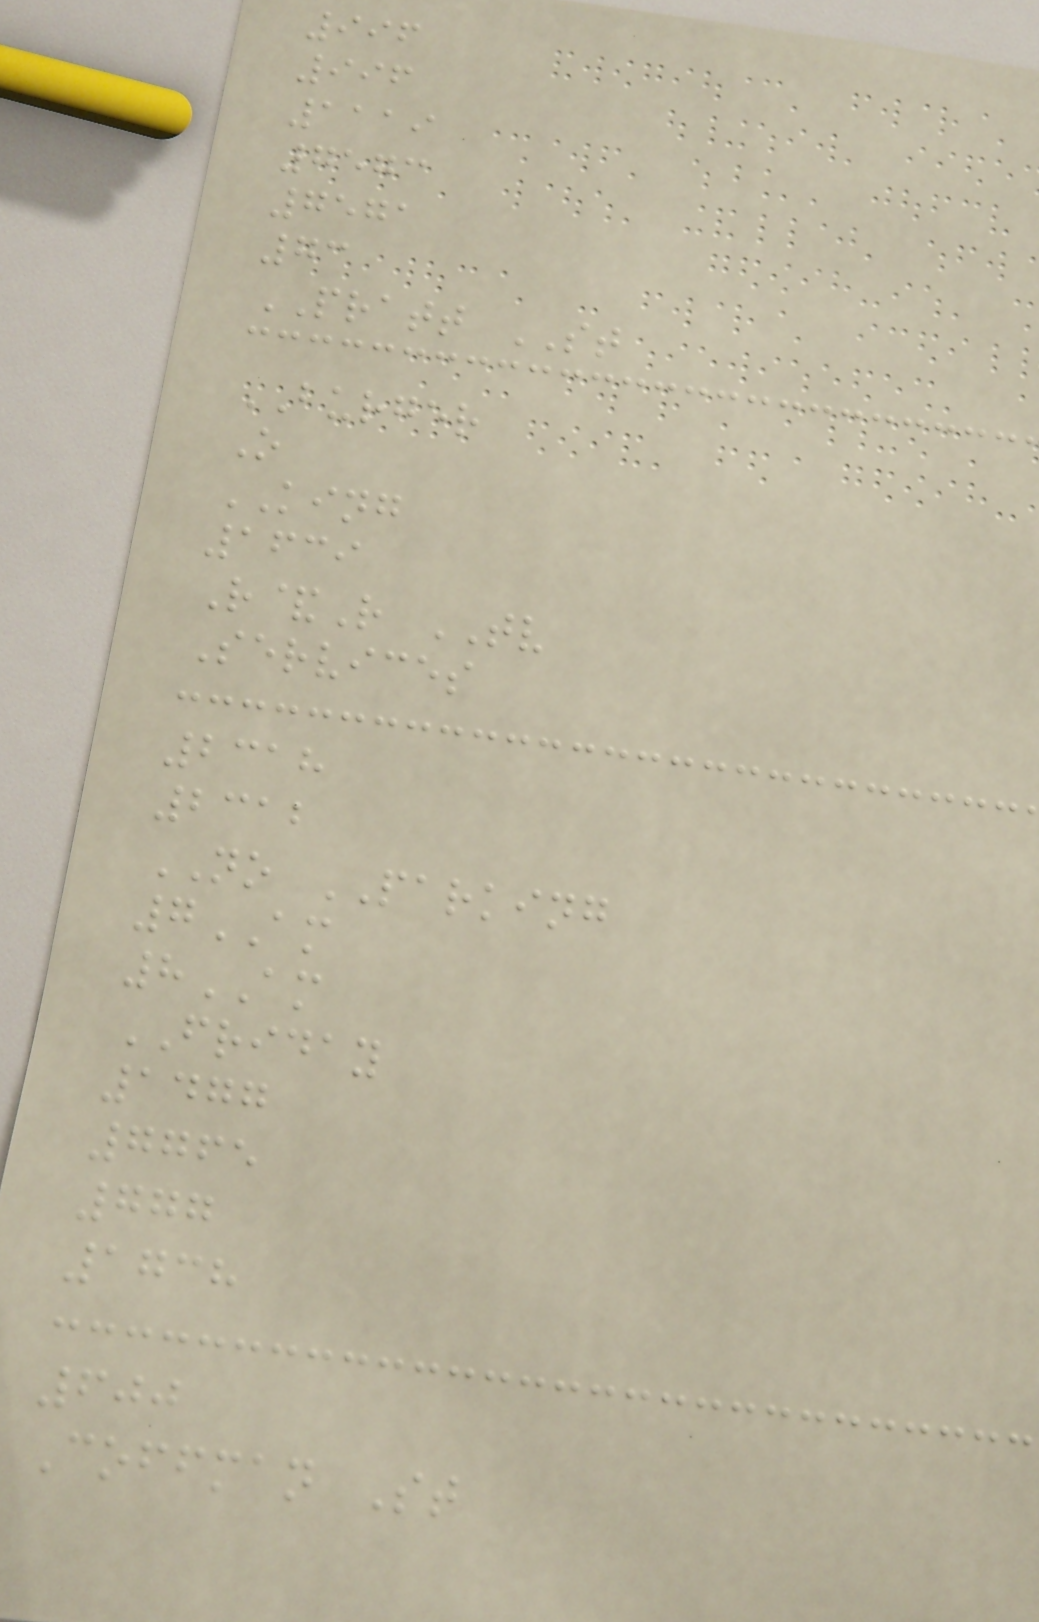996
996
1119
7573
7571
73
PRATT ST
BURGER
O
KING
1639
R&R TV
Services
2318
2312
NO PARKING
7AM
8AM
FRIDAY
1477
7765
777
1738
600
Coffman St
